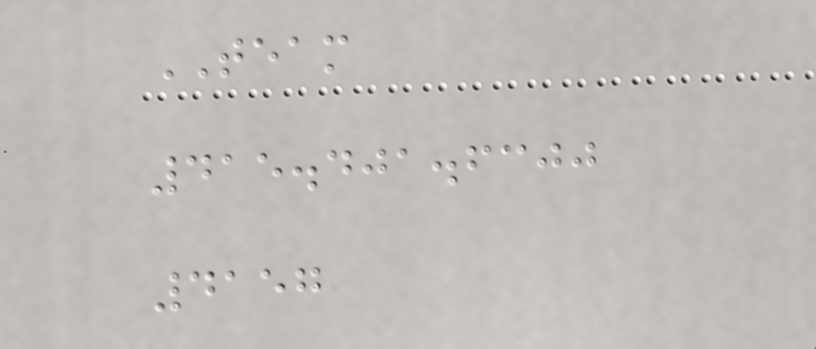TEAM
415.401.6300
4157
